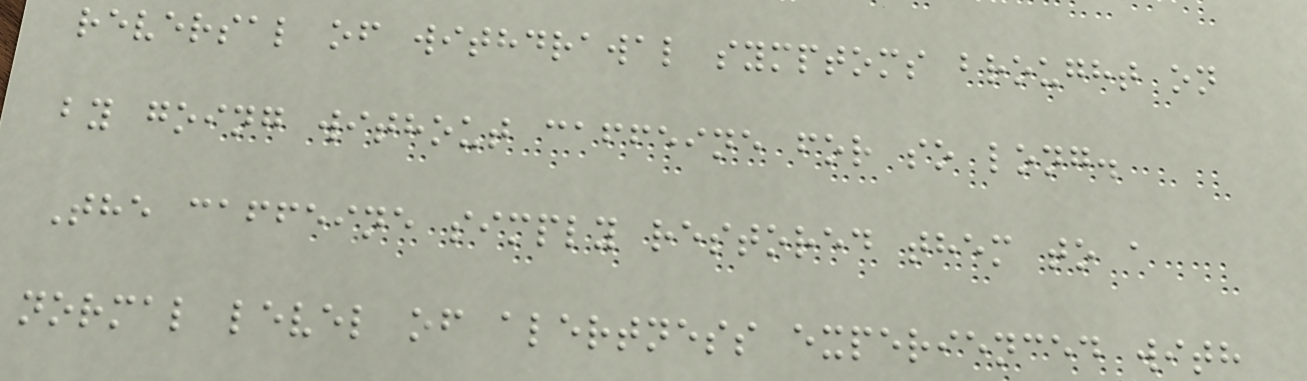reversal of withdrawal symptoms brought on
by going without caffeine for so long.
The caffeine simply restored them to a
normal level of alertness experienced with
